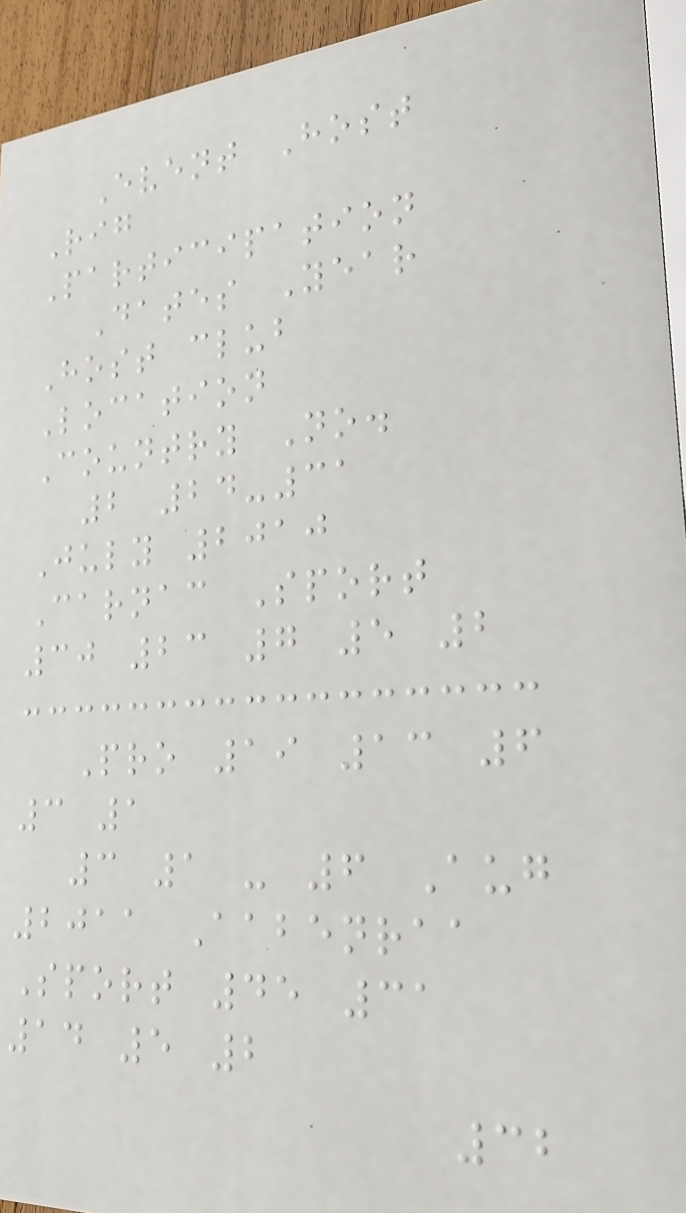Event Host
Rig
Participation
Dates Year
Host club
Location
Country No.
2 24-31
July 2010
Carnac Sport
30 23 7 5 2
Pro 19 13 6
3 1
3 1 - 6 Aug
2011 Aabenraa
Sport 45 31
14 5 2
32
